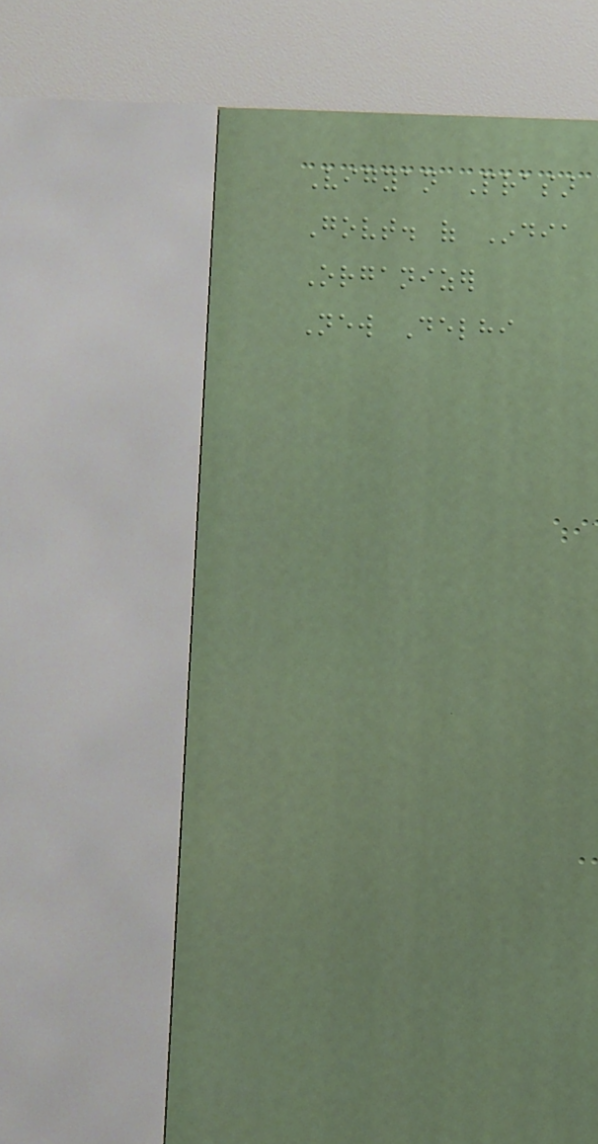Vigyan Prasar
Govt. of India
Organizer
New Delhi
